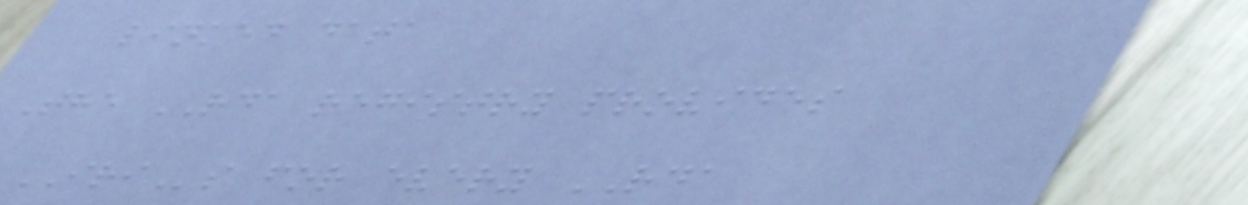linked data
The RDA registry provides
IRIs for every RDA
